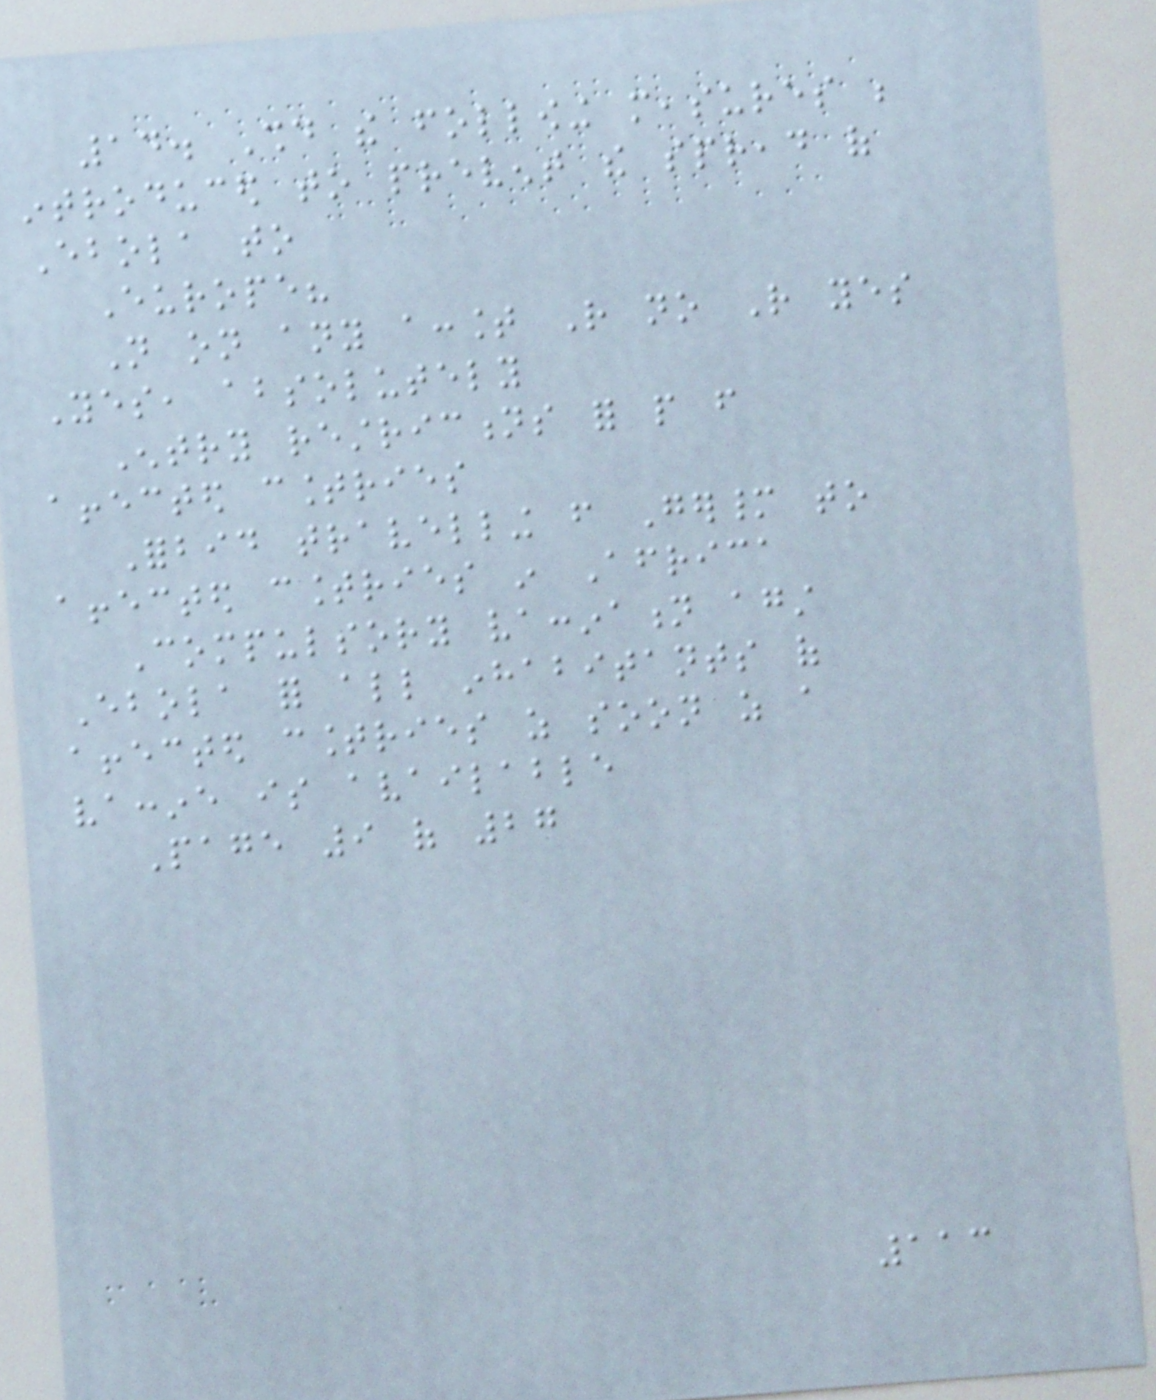14. Should the following measures be
introduced to prevent the spread of
Ebola to
Europe?
Not on any account Rather no Rather yes
Yes, absolutely
Entry restrictions for people from
affected countries
Forbid travelling from Germany to
affected countries in Africa
Compulsory vaccination against
Ebola for all inhabitants of
affected countries as soon as a
vaccine is available
Page 9 of 27
113
